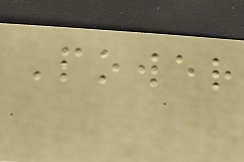Power
